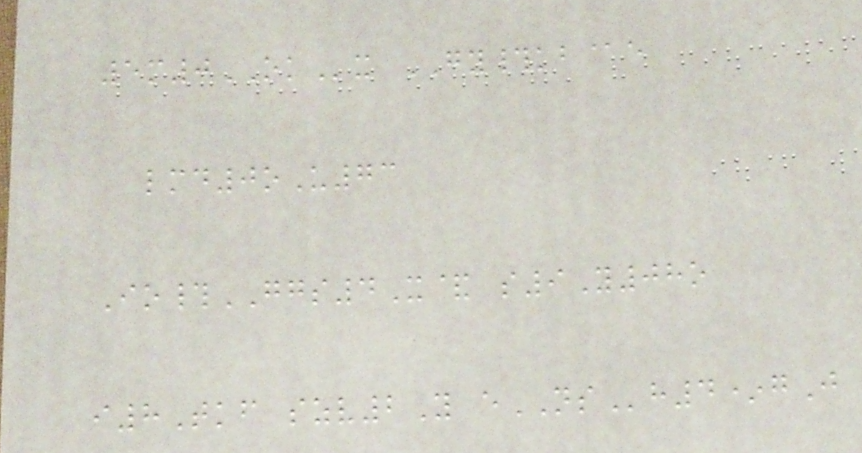5m0OKx GY#kb@e
lmd0oU73
Io#GGS4X& s9Y08o
i8Tkf szv2Y eNSh4*gJ
